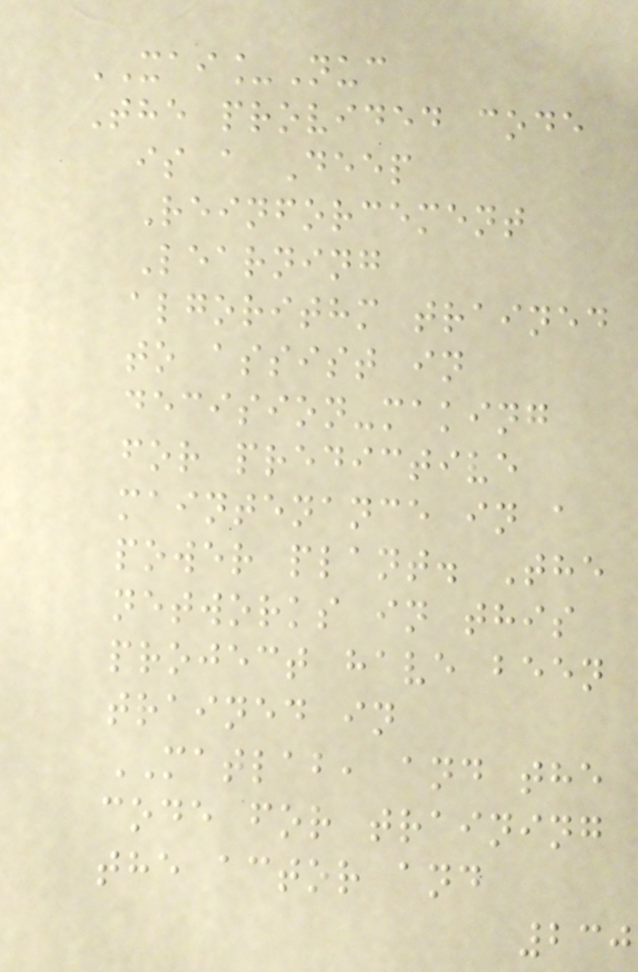XAI_Nuc
The provided code
is a Deep
Reinforcement
Learning
algorithm trained
to assist in
decision-making
for predictive
maintenance in a
power plant. The
networks in this
project have been
trained in
MATLAB, and the
code for training
the actor and
230
